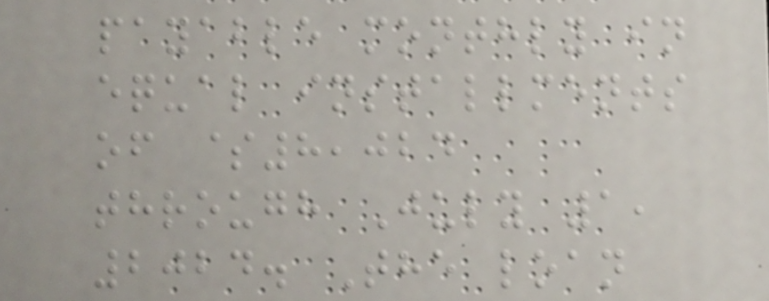payable monthly in
equal installments
of $8,024
through July 1,
2024. The loan
